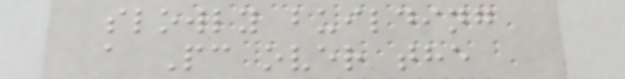slowly building
a Pc over the
